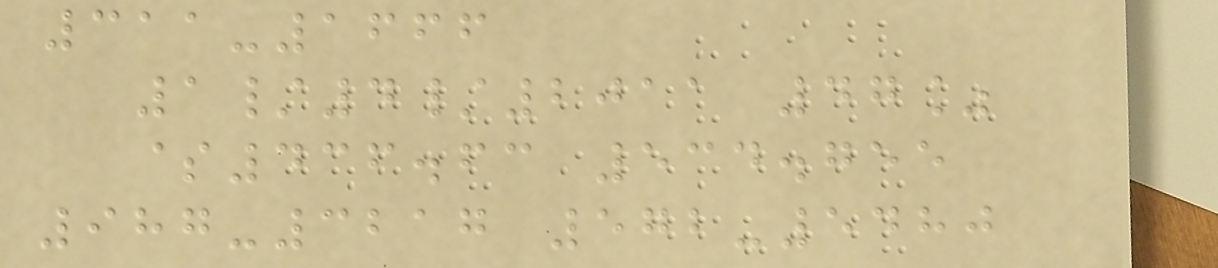311-1666
1/4/2011 47%
$436.63 534.755
987-3217 572-5480
